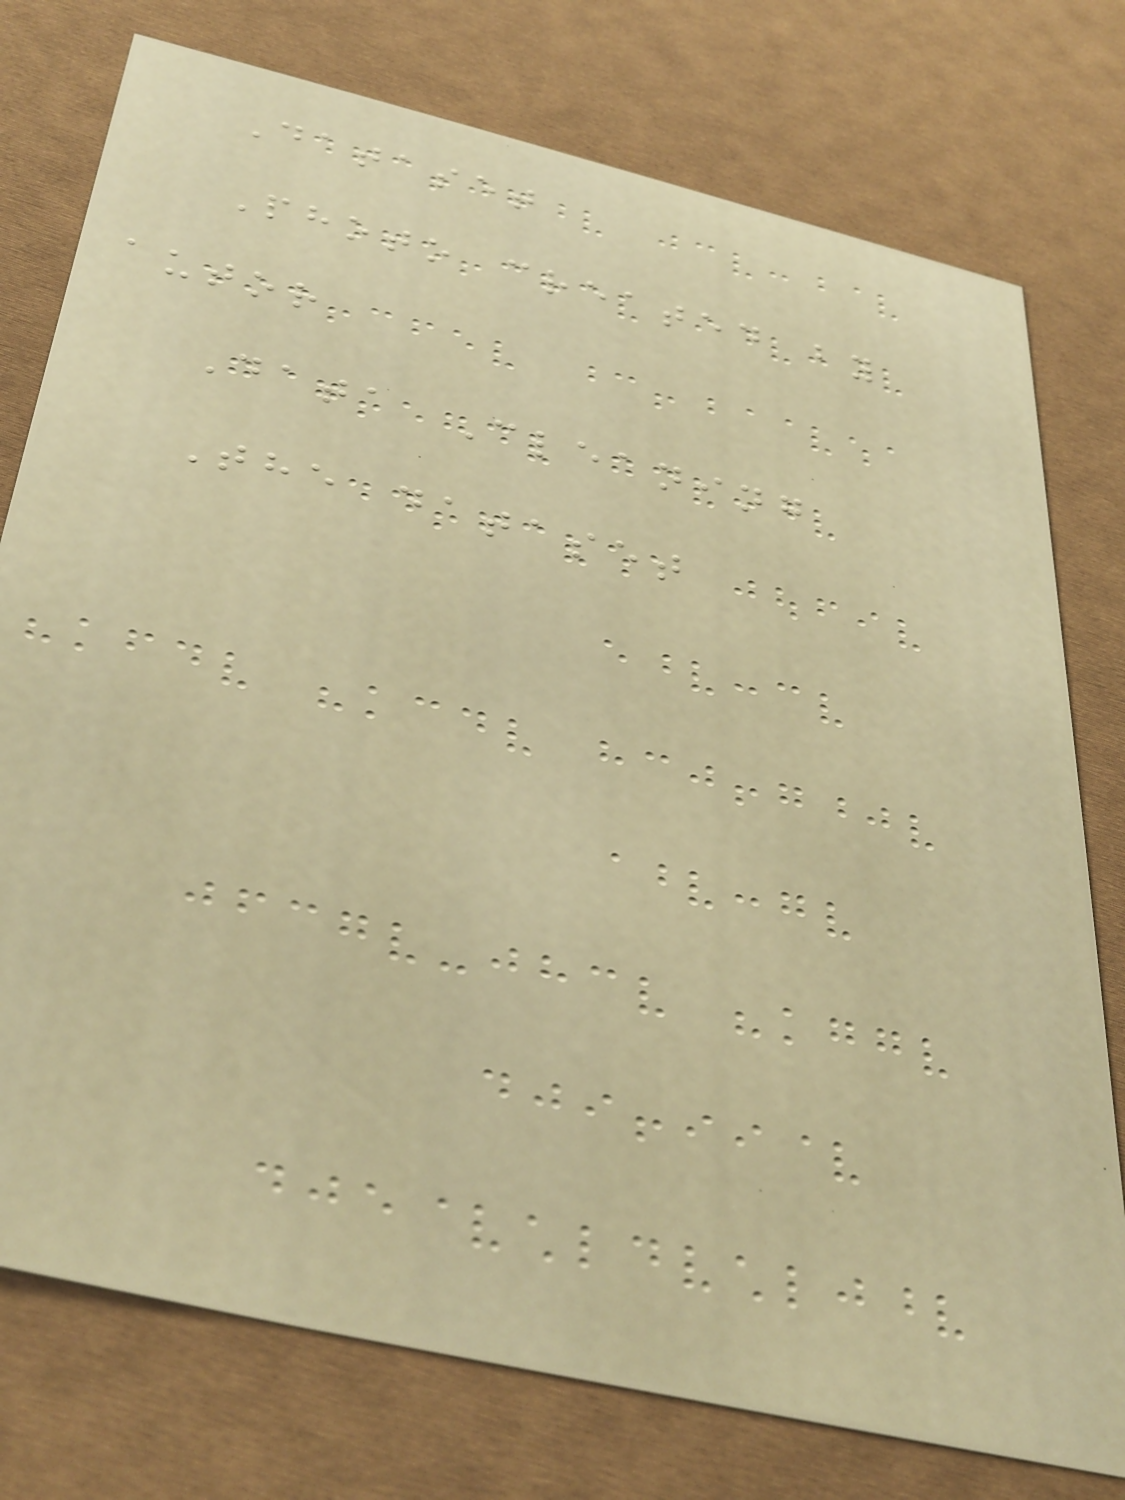Dataset
Photo created by
autor
Data Cleaning
The dataset
